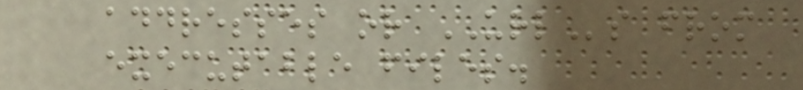addresses or URLs from
executable files.
